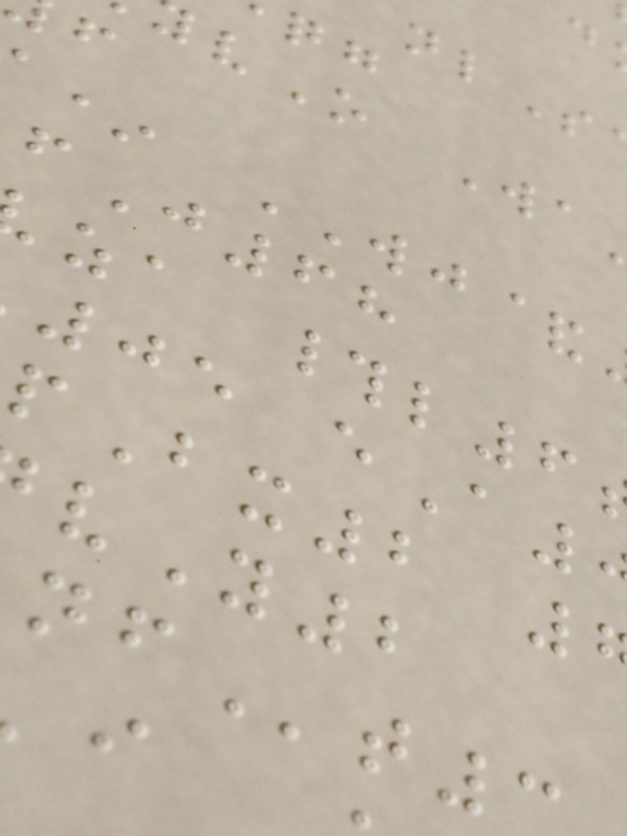vO Wa
* WJ&
J68
za #l6
05 eA
pBx2
vY2
